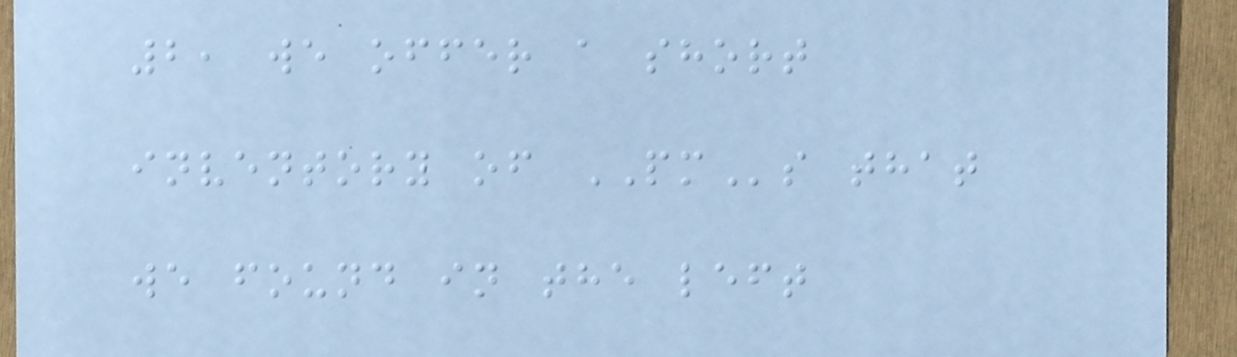2, we offer a short
inventory of PMs that
we found in the left
